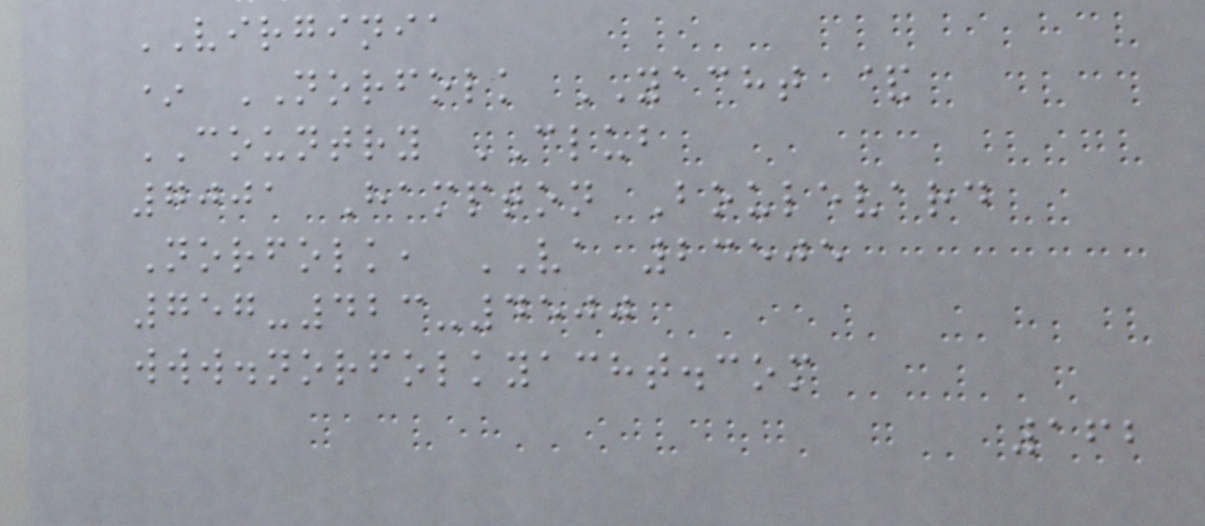VIRGINIA
* NORFOLK YACHT &
COUNTRY CLUB
7001 Hampton Boulevard
Norfolk, VA 23505
757-423-4500
www.norfolkyacht.com
162
